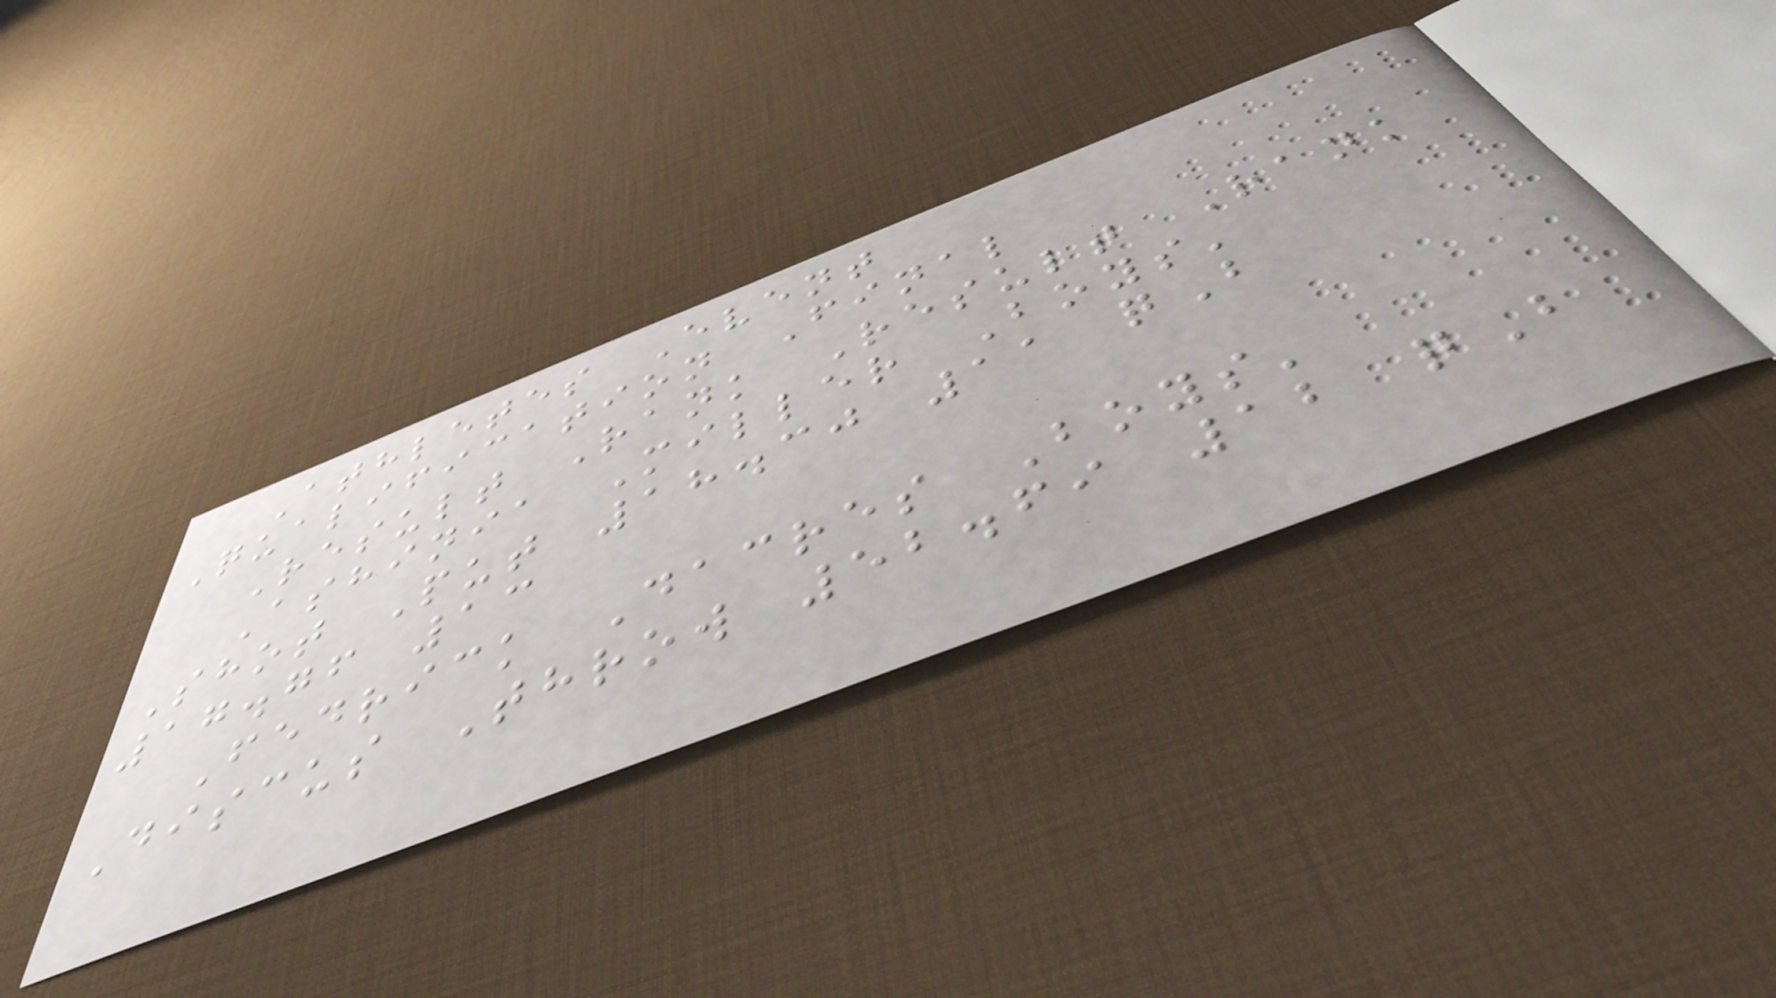Athletes Event
Qualification Final
Result Rank Result Rank
Ashinia Miller Boys'
Shot Put 18.30 11 qB
17.76 13
Fedrick Dacres Boys'
Discus Throw 52.69 12 qB
